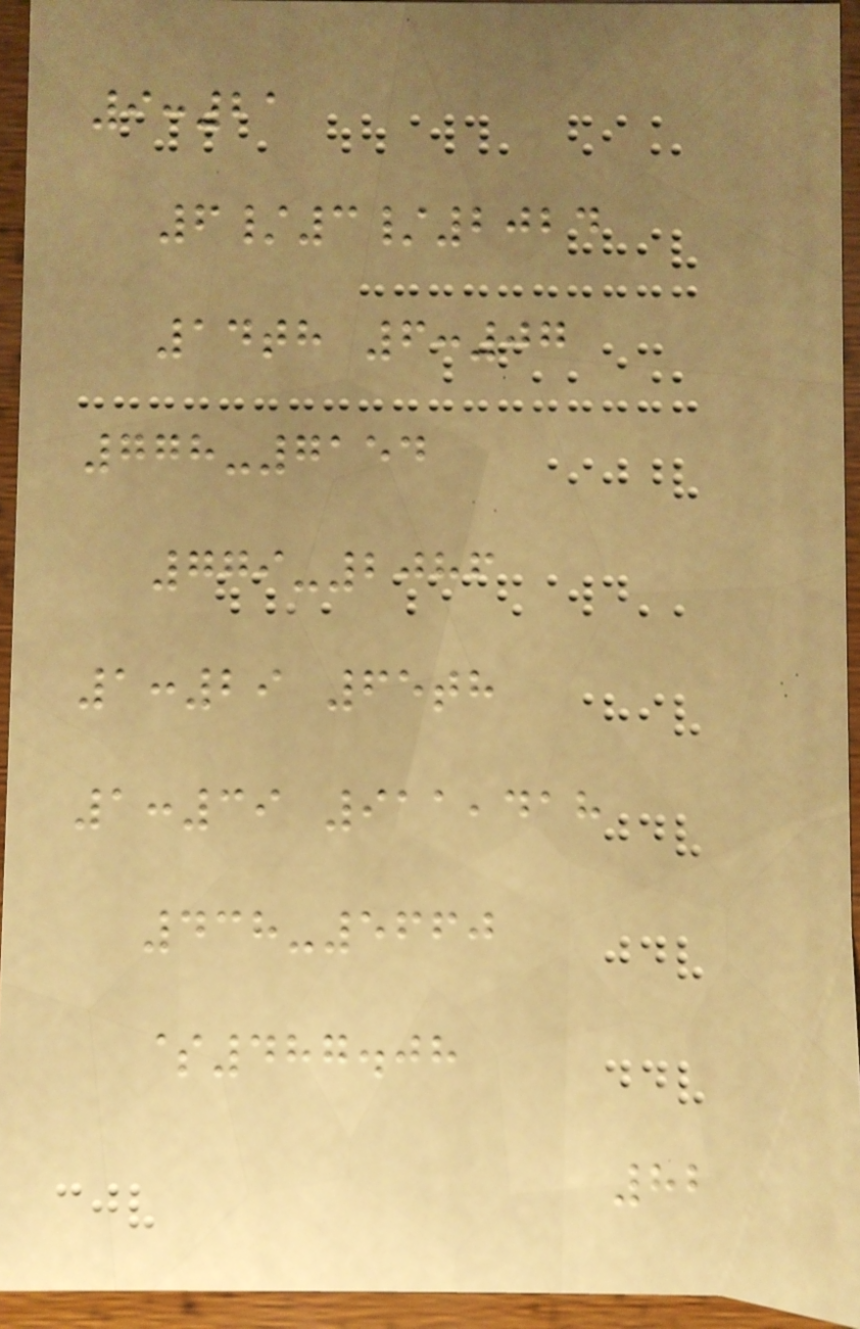9:21
6/3/2024
14th 6:07
778-7154
779-2086
1:29 65th
1:39 911,418
438-5660
$487.08
82
